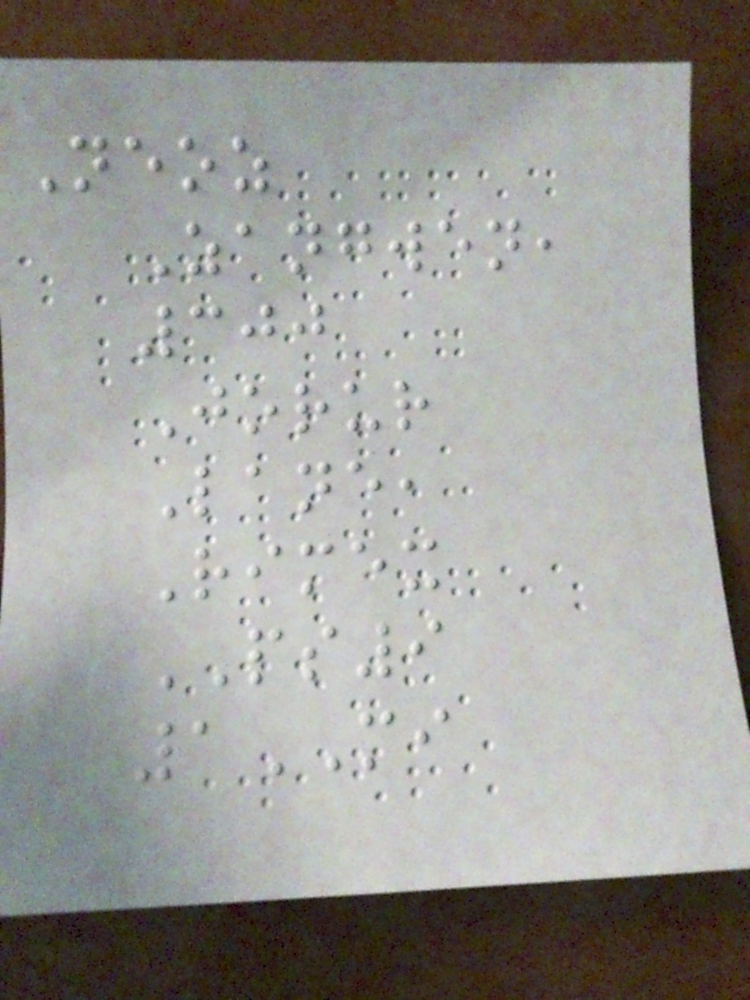Neoz
Zangwen,
300
Jorur
Lane,
Rimex
PS9
1MI
